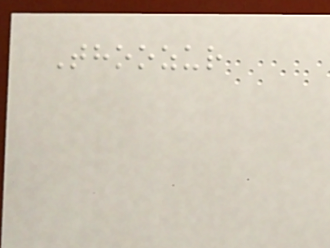Thoozur
